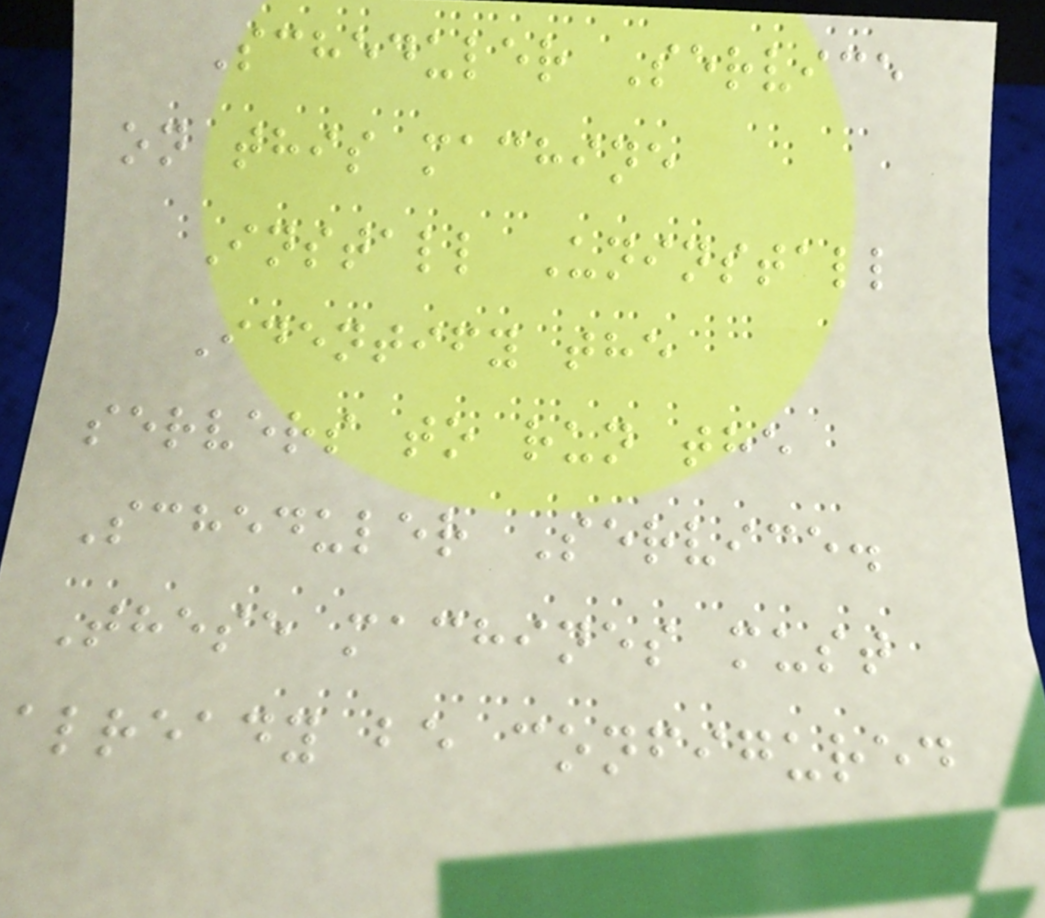Scheduler Service
on this machine
Install Uninstall
Identify the
servers to run the
Scheduler Service.
These machines must
already be configured
